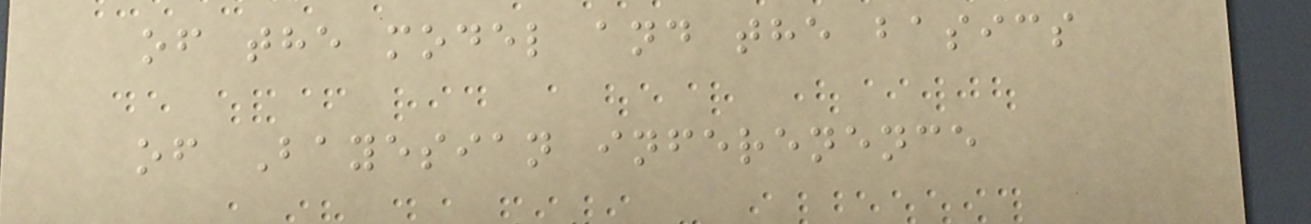of the model and the basics
of Bayesian inferenence
